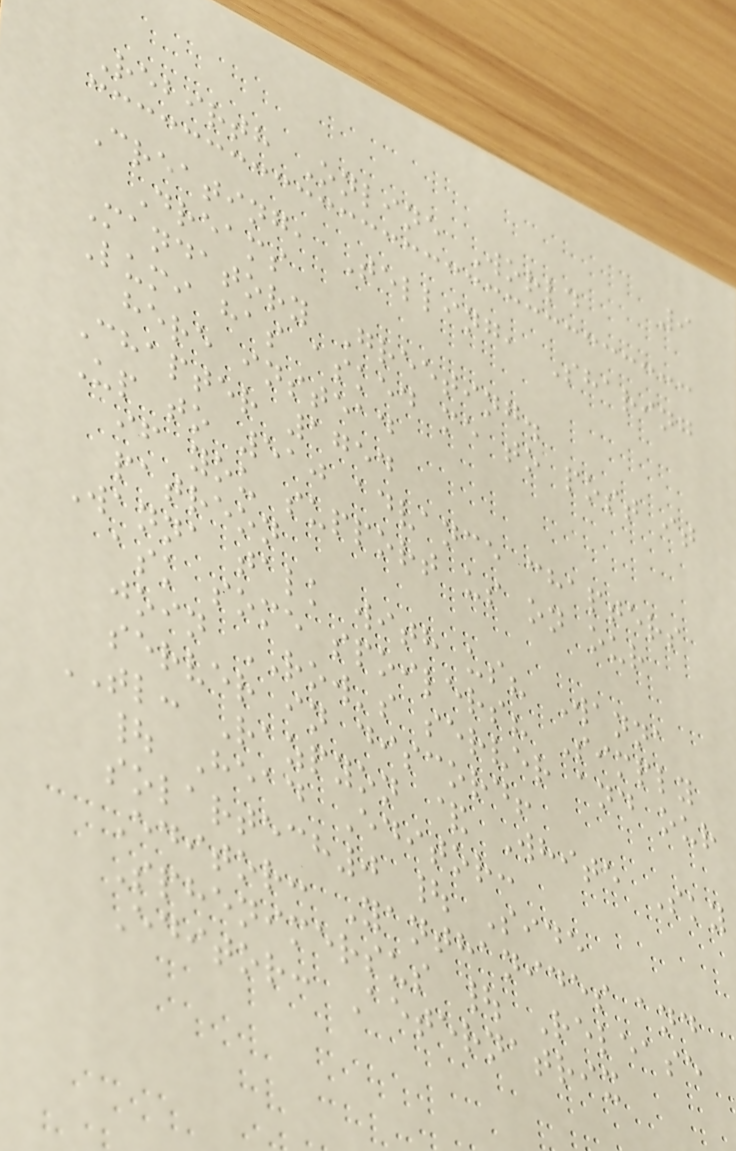9
Rebirth Online World
Creating, Telling, Sharing
Dreams
Mandatory Greeting.
Lumi has asked me to post it
here instead
Chapter 1754
Up to 510 advance chapters
if you support us on our
patreon
Wanna talk with us? Wanna
ask some spoilers? Simply
join ROW's server and our
server in discord!
TL: Razpyon & White Sky
| Head Editor:
solartech0 | Side
Editor: Yanthanides and
Sphenimersus | Release
Editor: Aeternatrix
